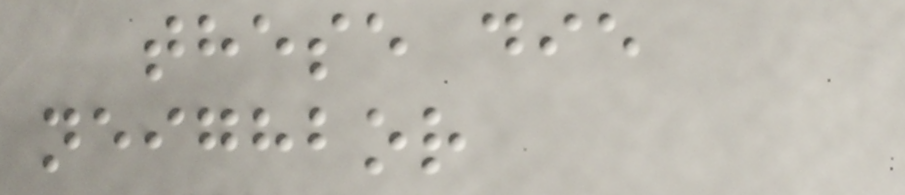these die
neighbor
